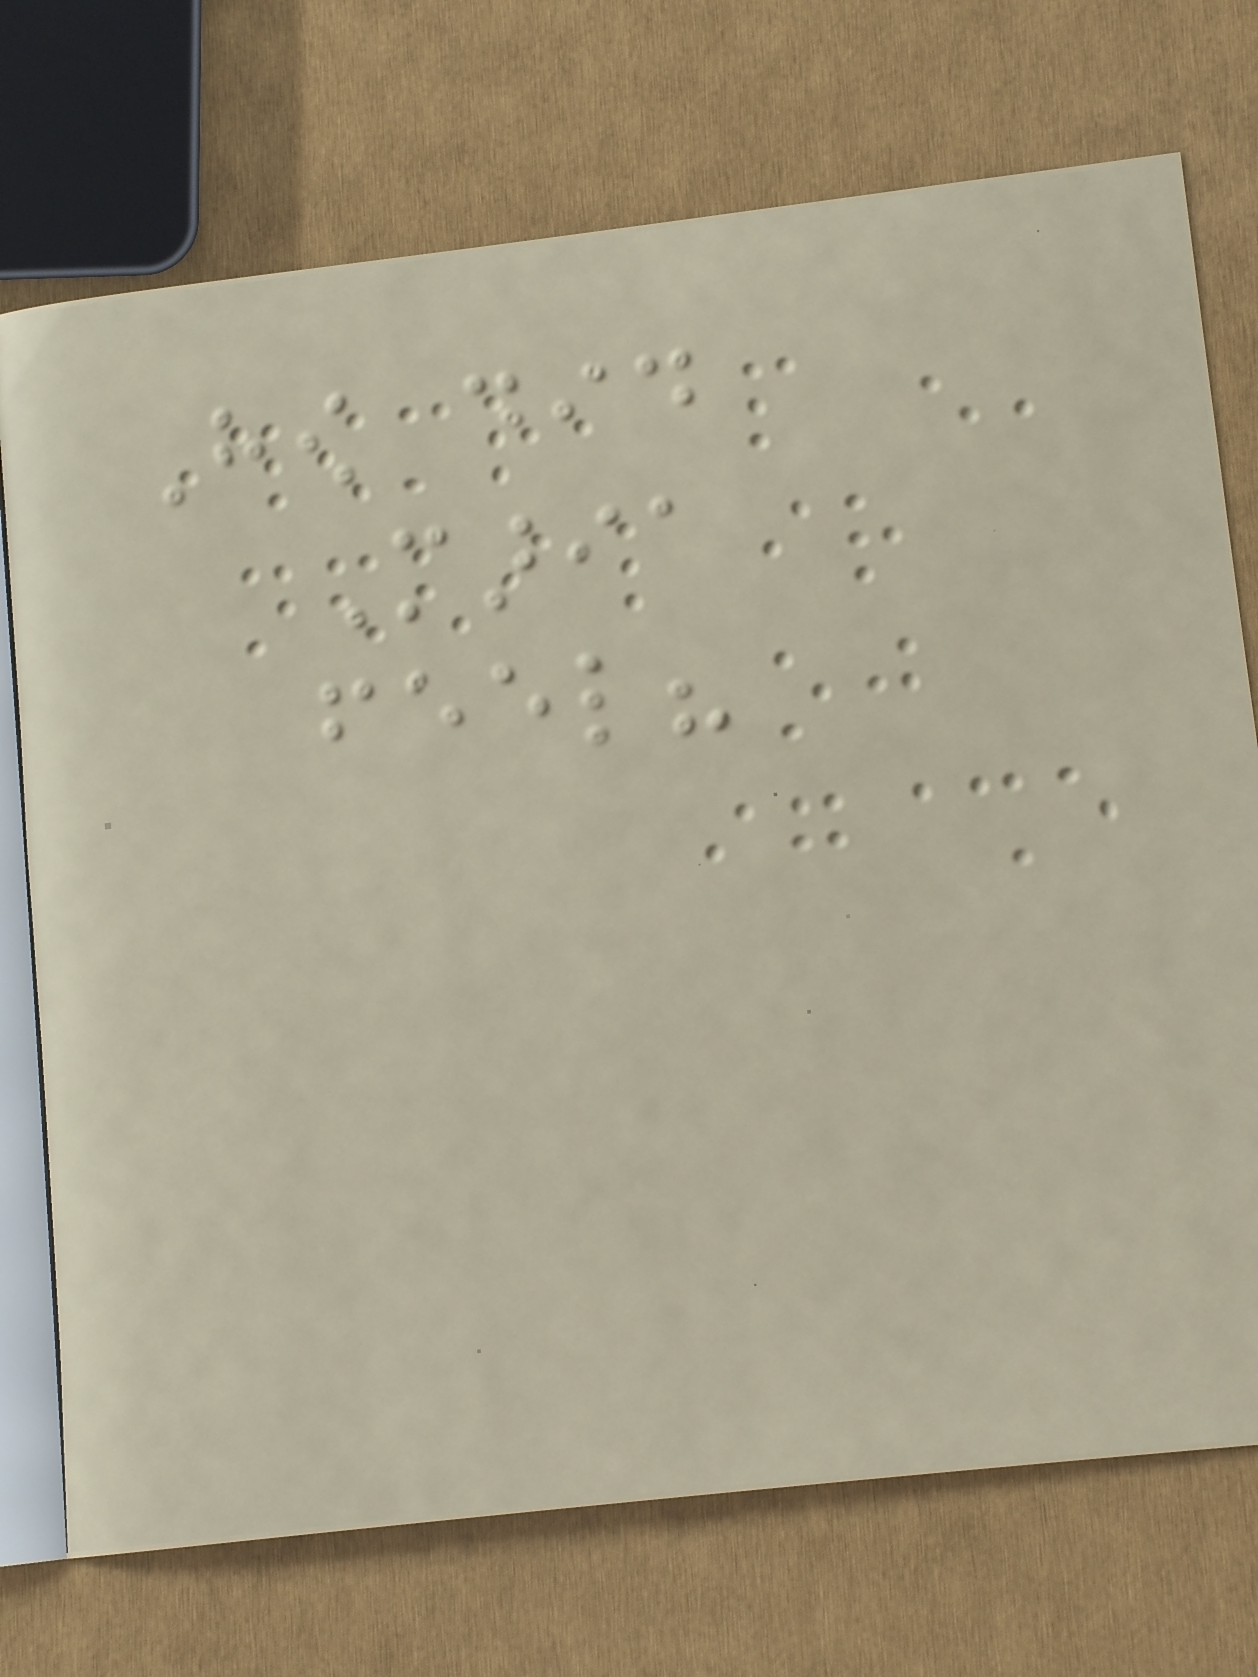How did
Maria
feel?
